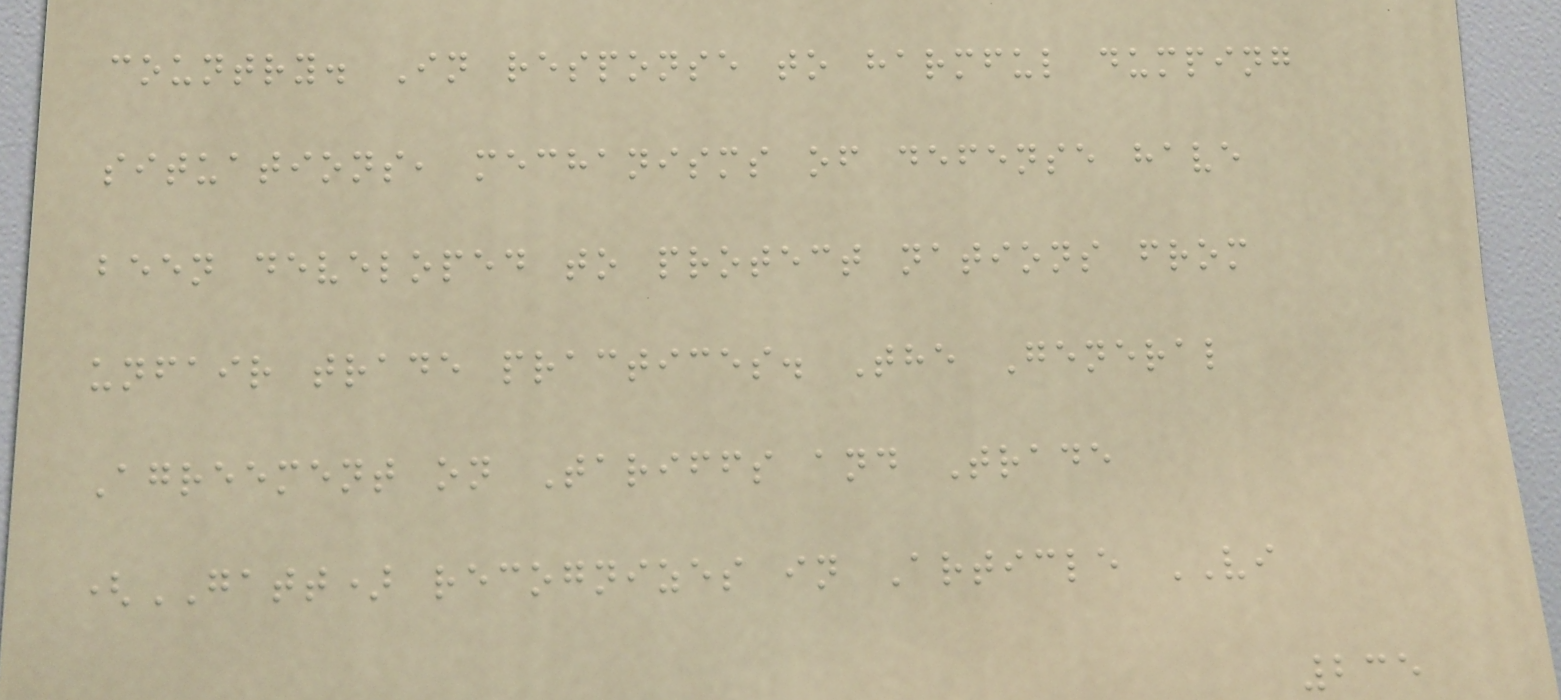country. In response to harmful dumping
situations, mechanisms of defense have
been developed to protect nations from
unfair trade practices. The General
Agreement on Tariffs and Trade
(GATT) recognizes in Article VI
235
